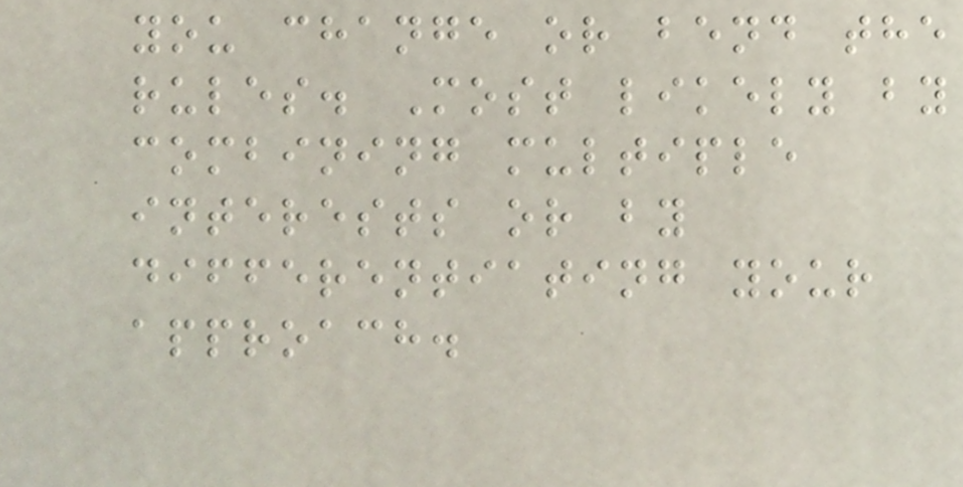you change or bend the
rules. Most likely by
combining multiple
interests or by
differentiating your
approach.
